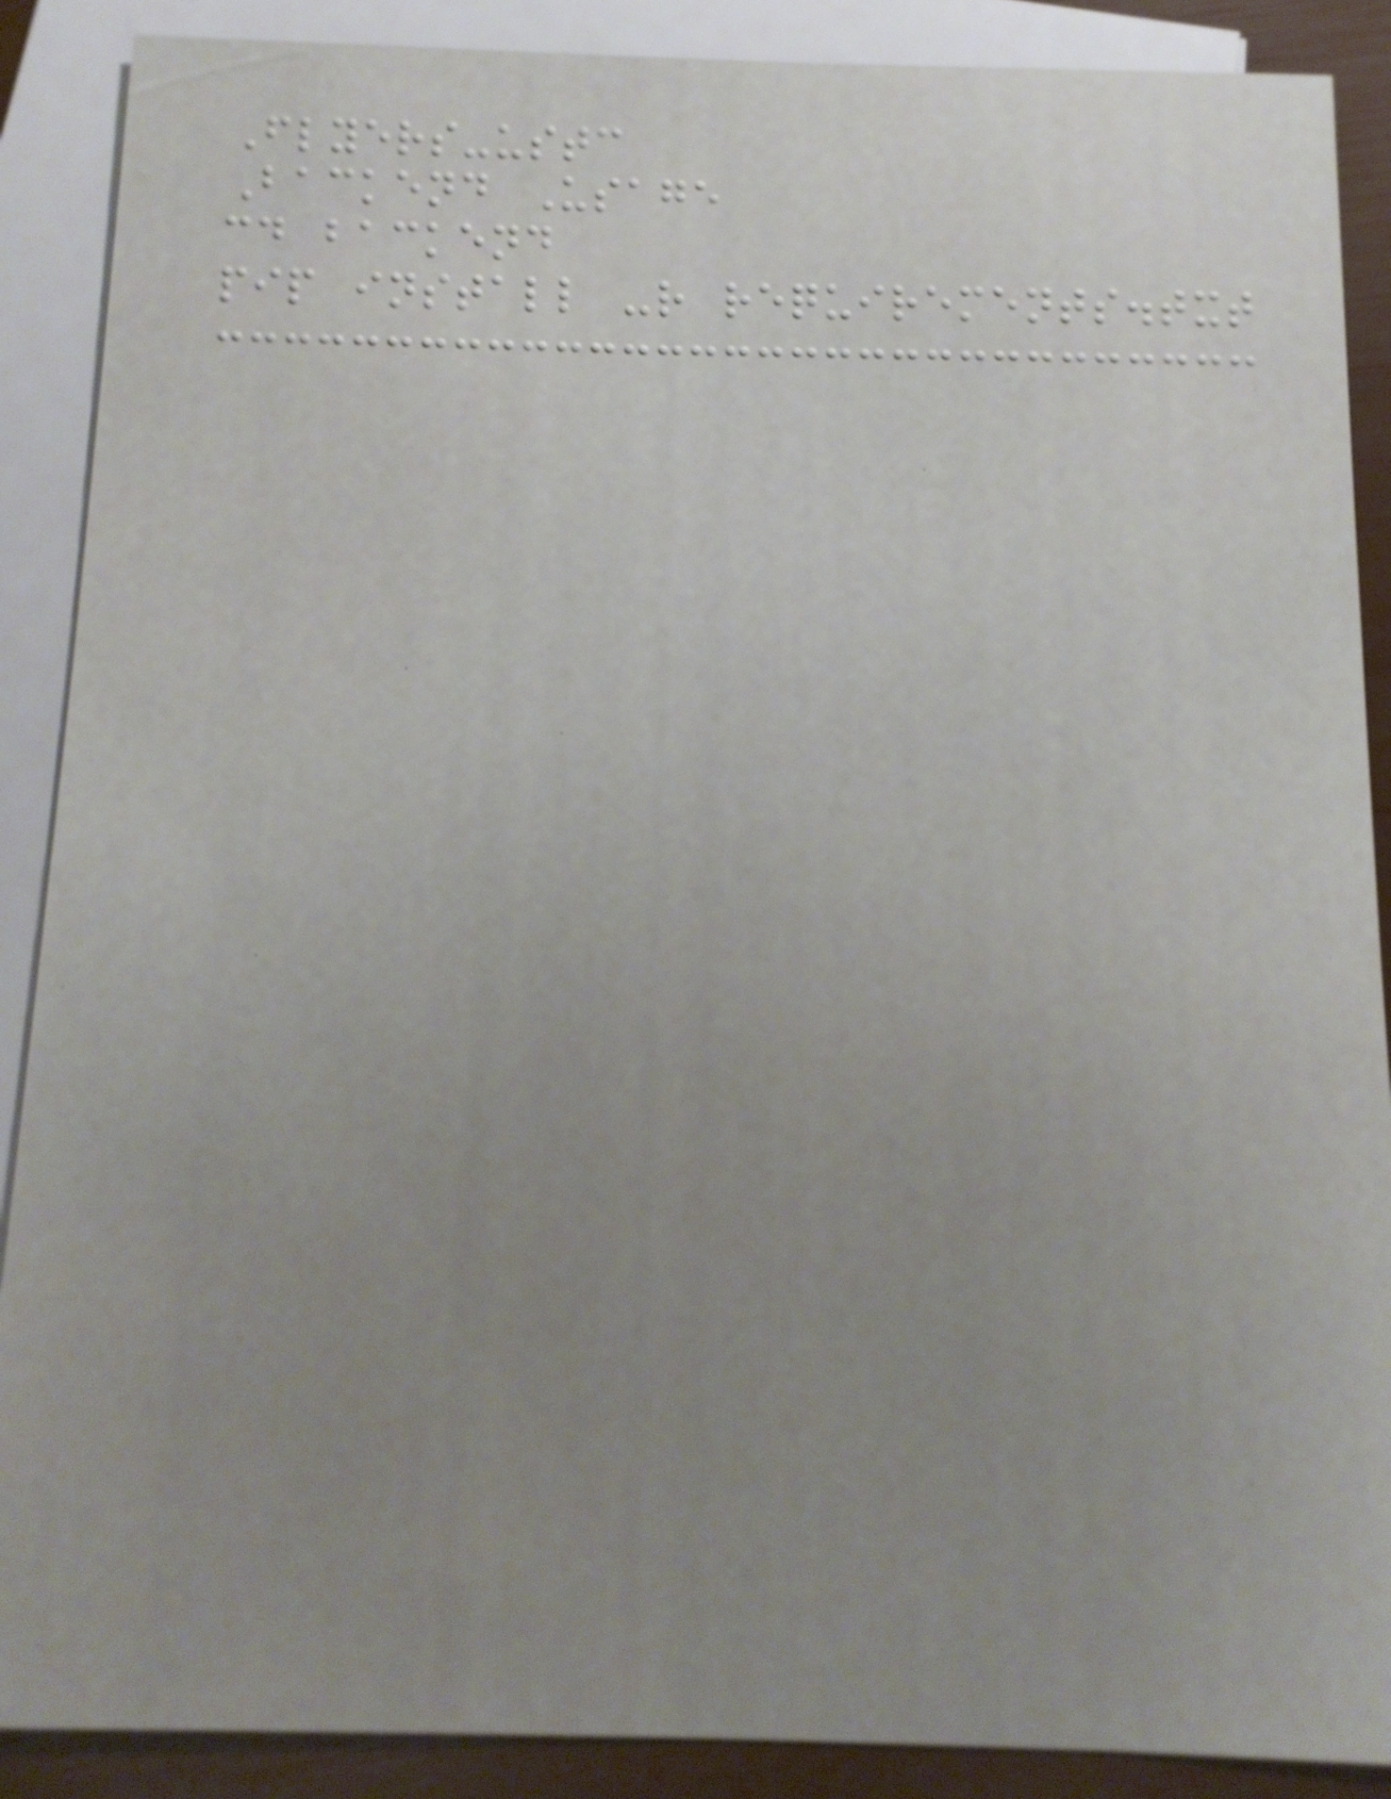Flyers-ustc
Backend Usage
cd backend
pip install -r requirements.txt
